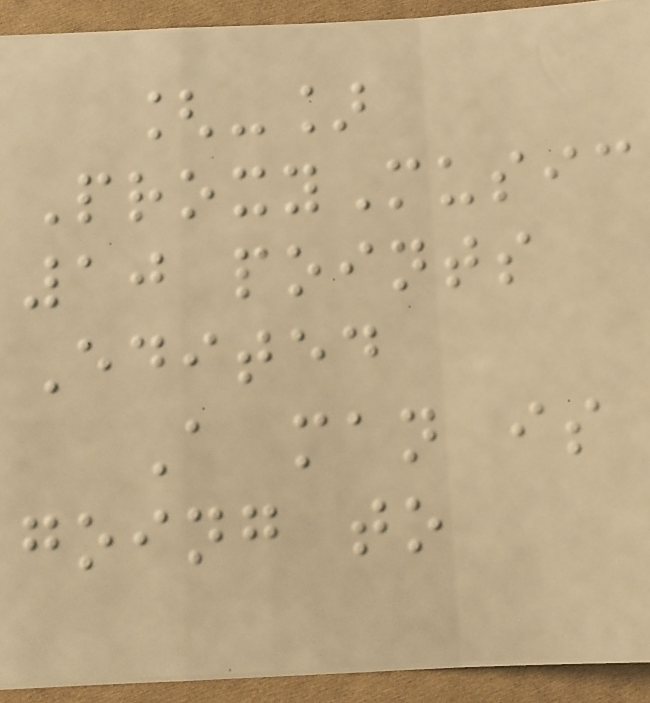[-]
ProxyMusic
10 points
Edited
A man is
going to
